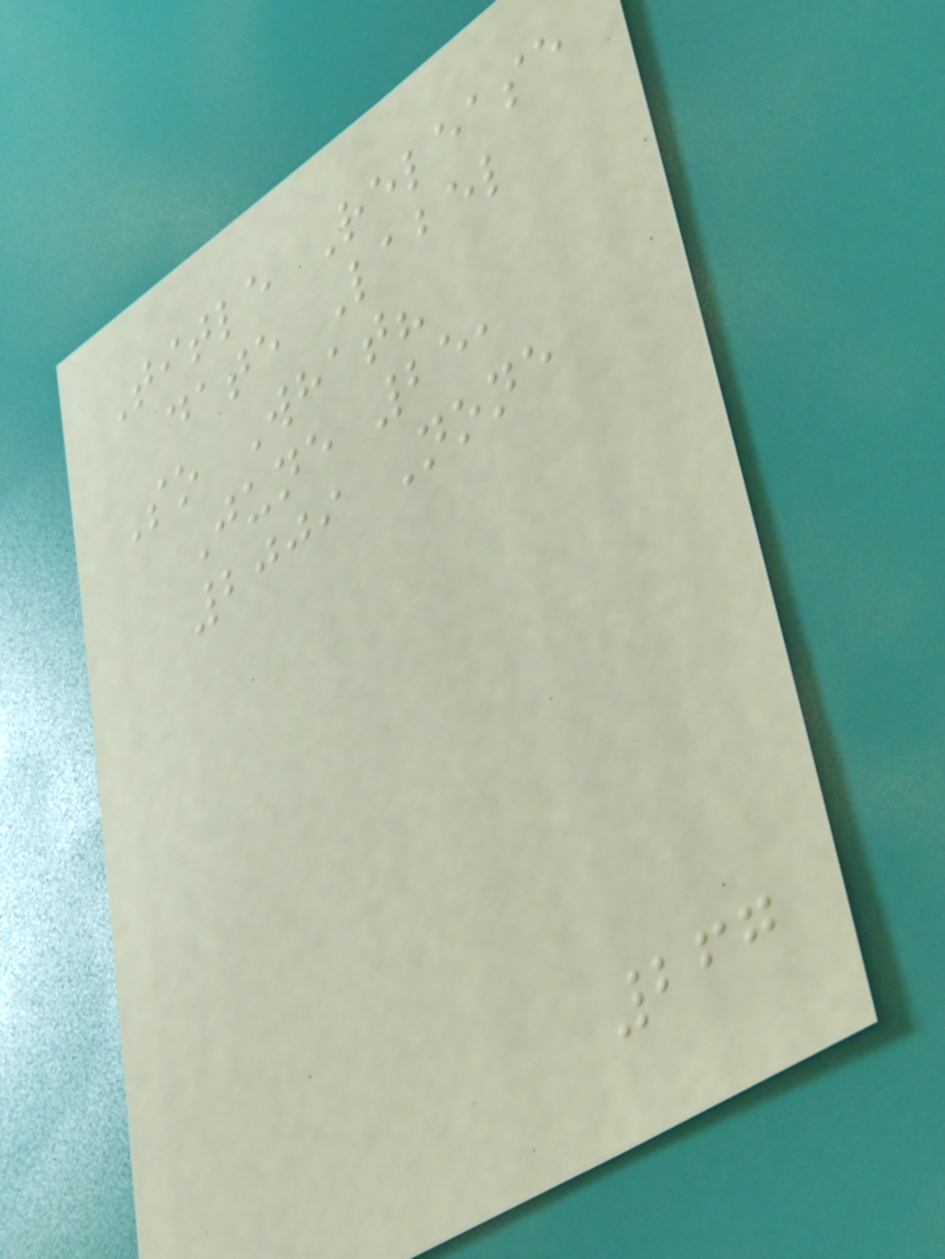Title Release
date Label
So What?
June 25,
2009 None
267
